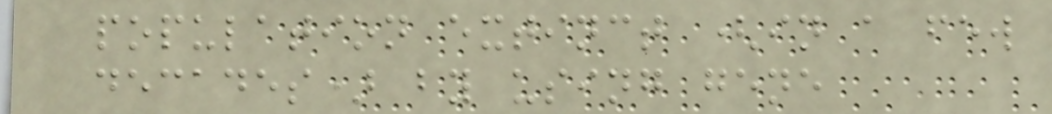population extinct (in a few
decades) by using gene
